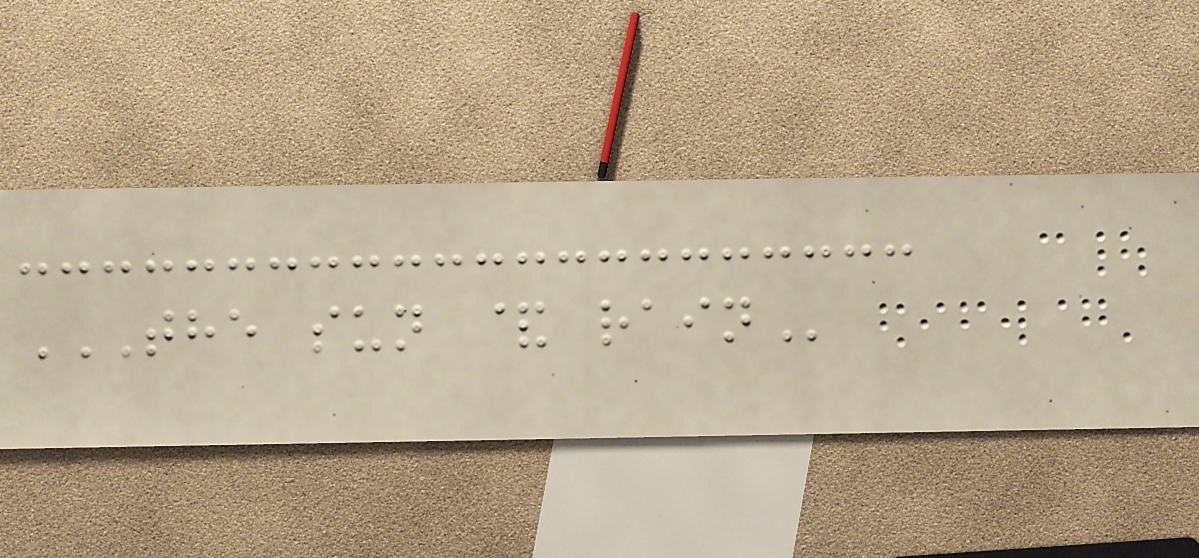THE SUN & RAIN
